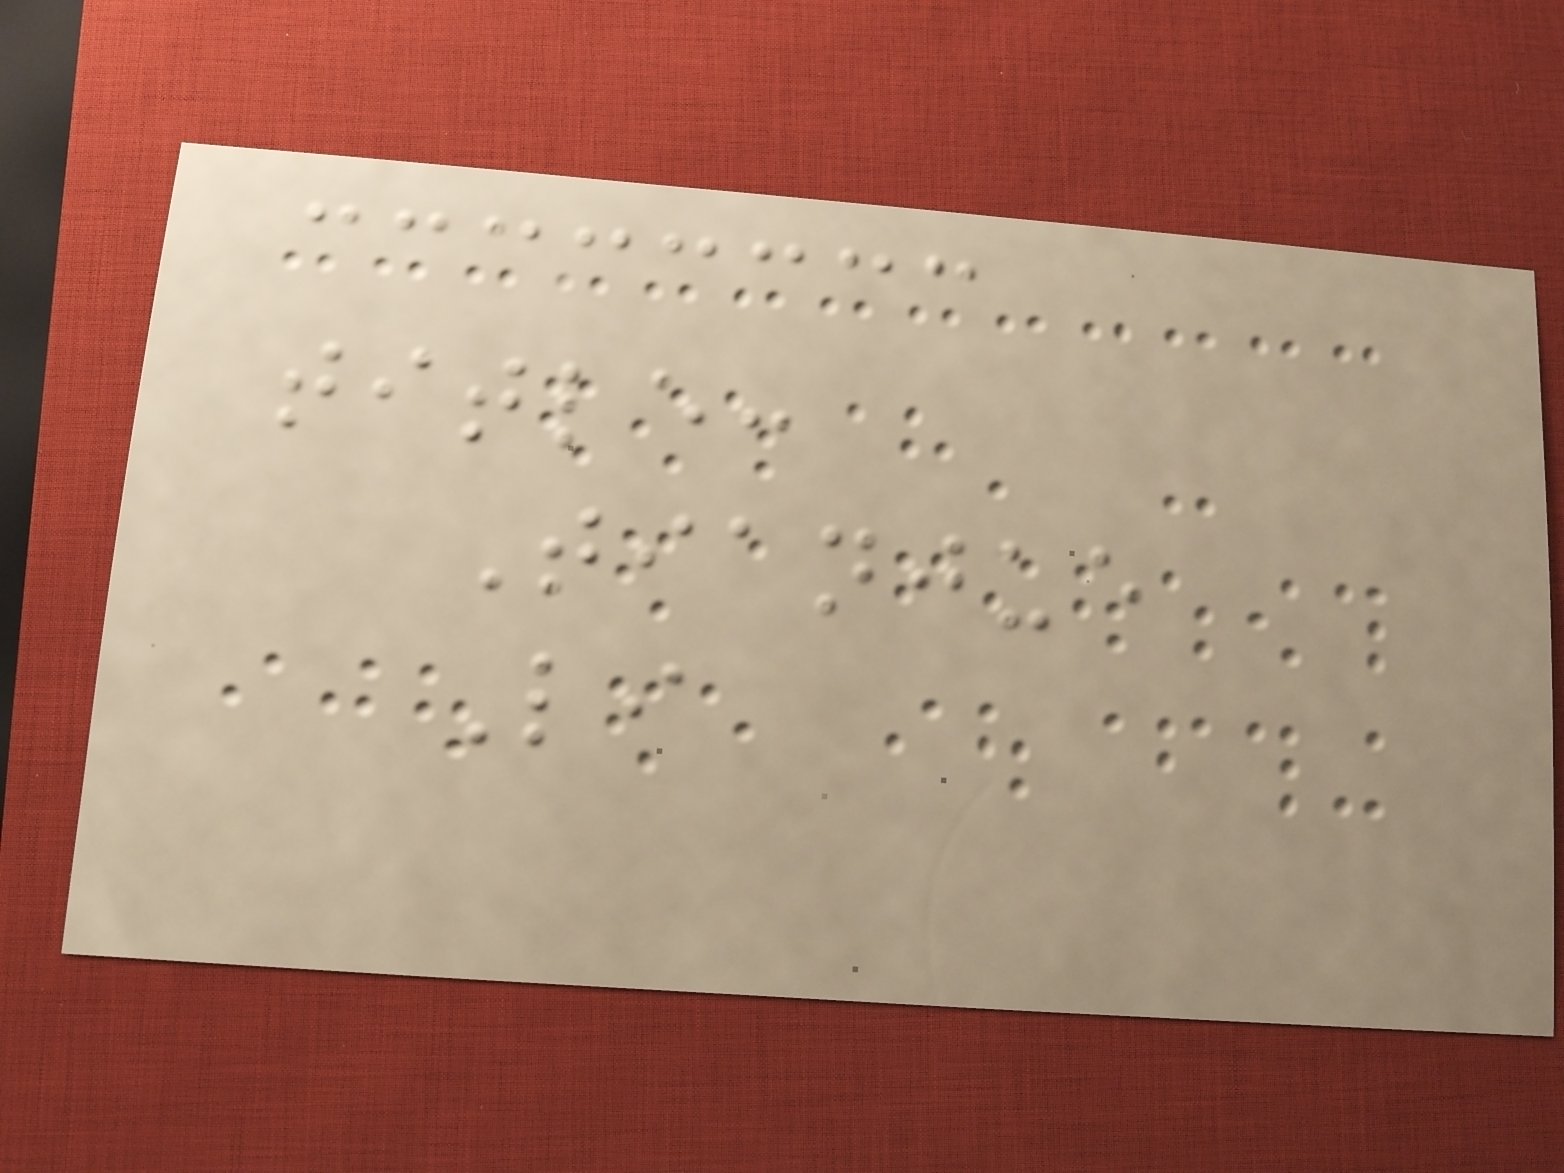title:
Tianjue
Li
